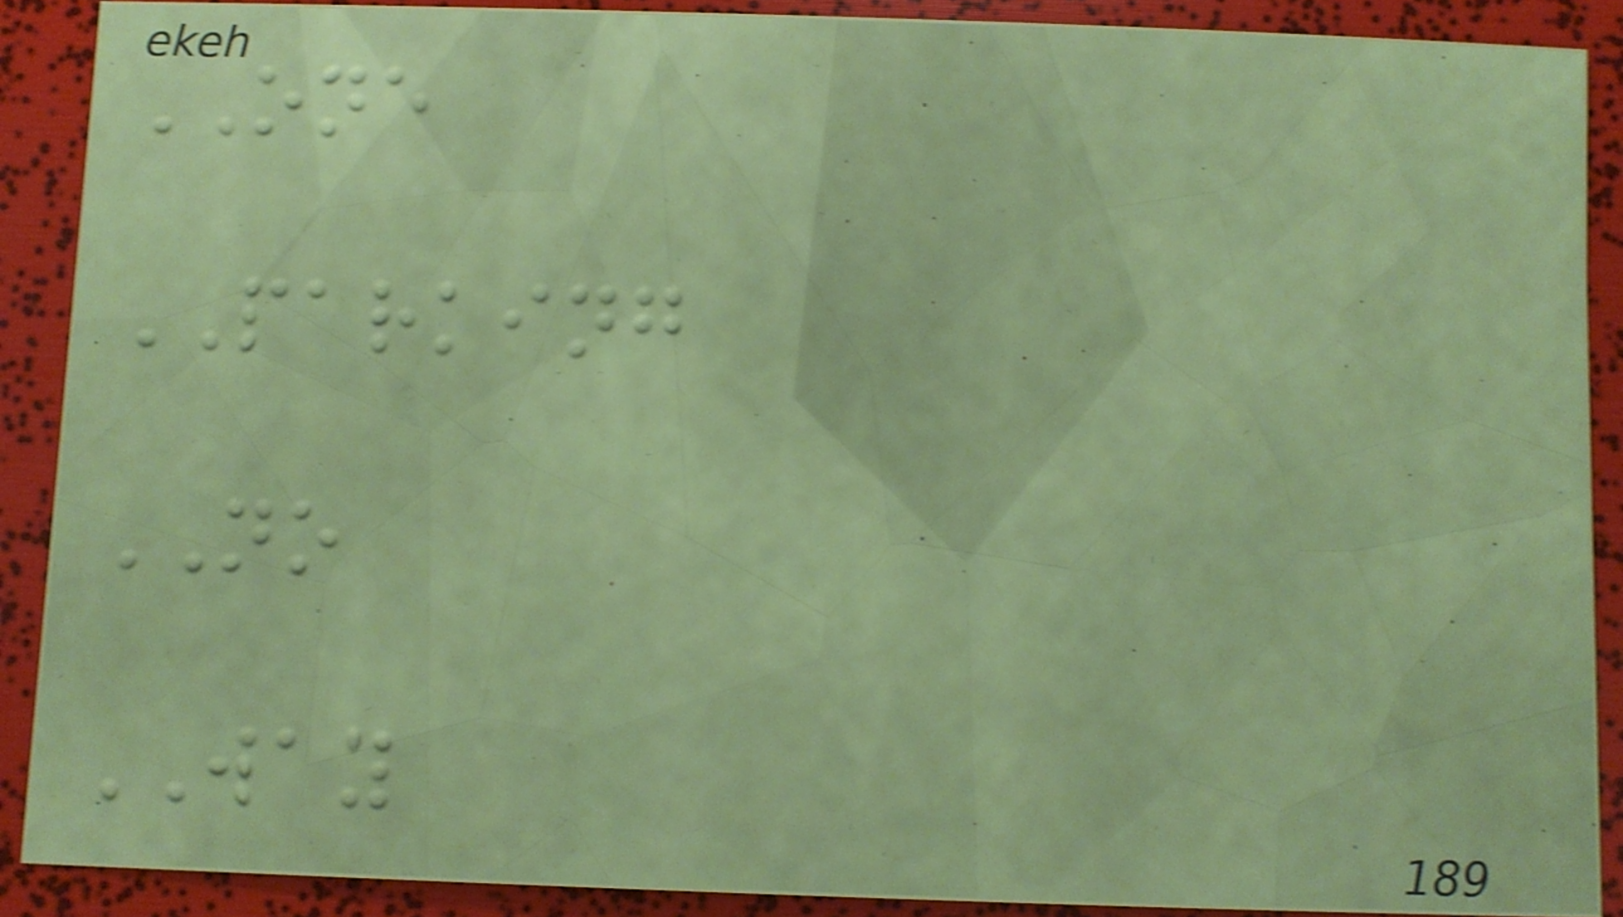ONE
PARKING
NO
WAY
